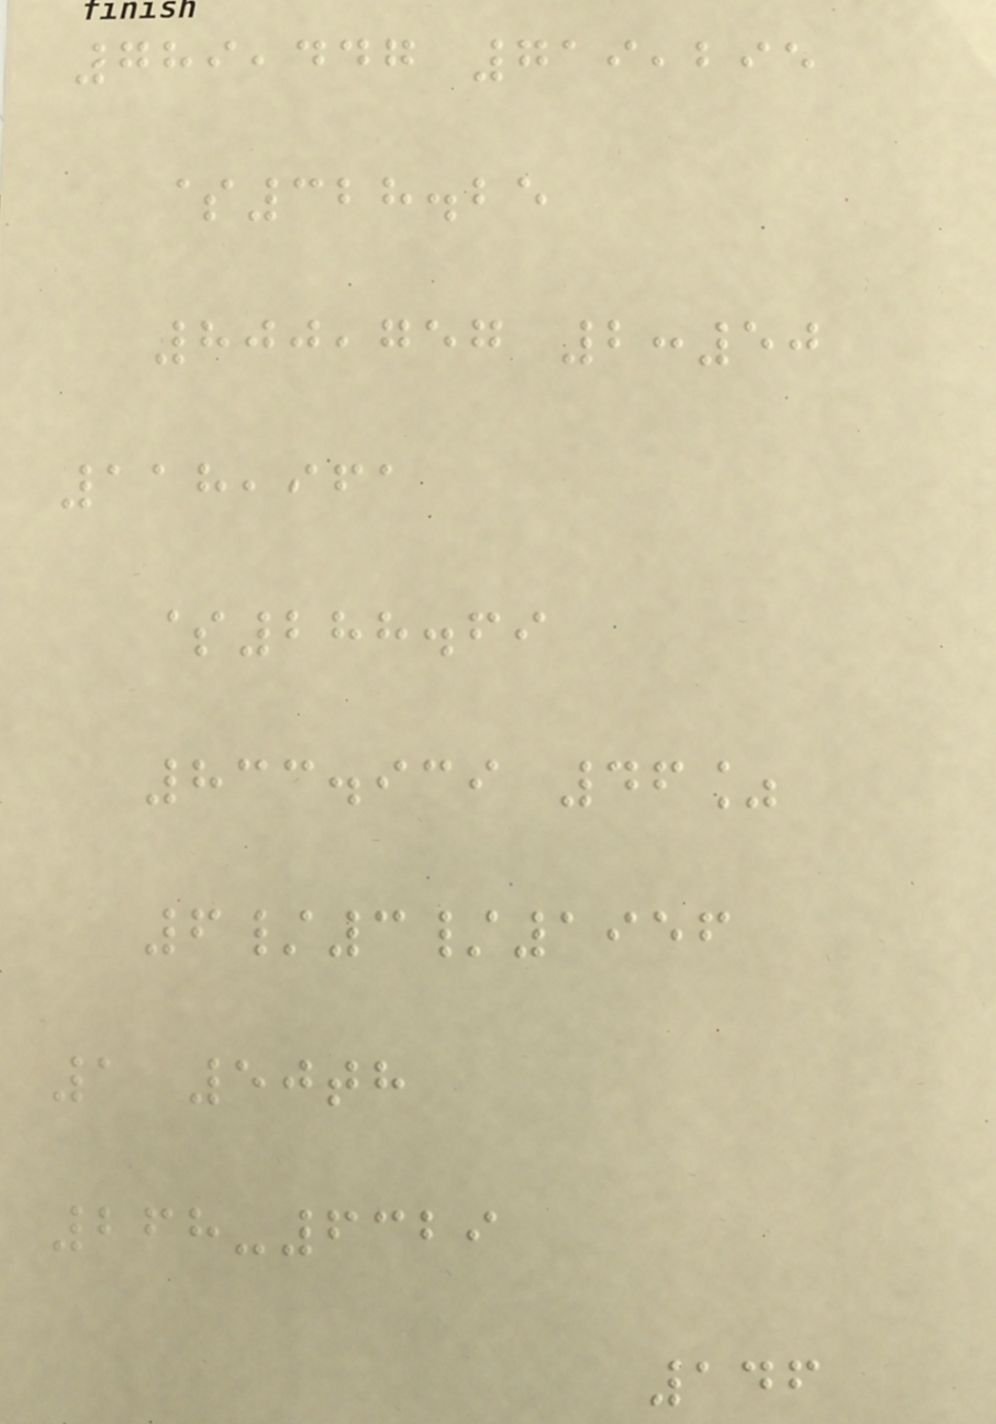789,447 719,295
$328.25
800,757 2:50
118,961
$288.69
833.939 46%
6/3/1956
1 50th
268-6329
146
